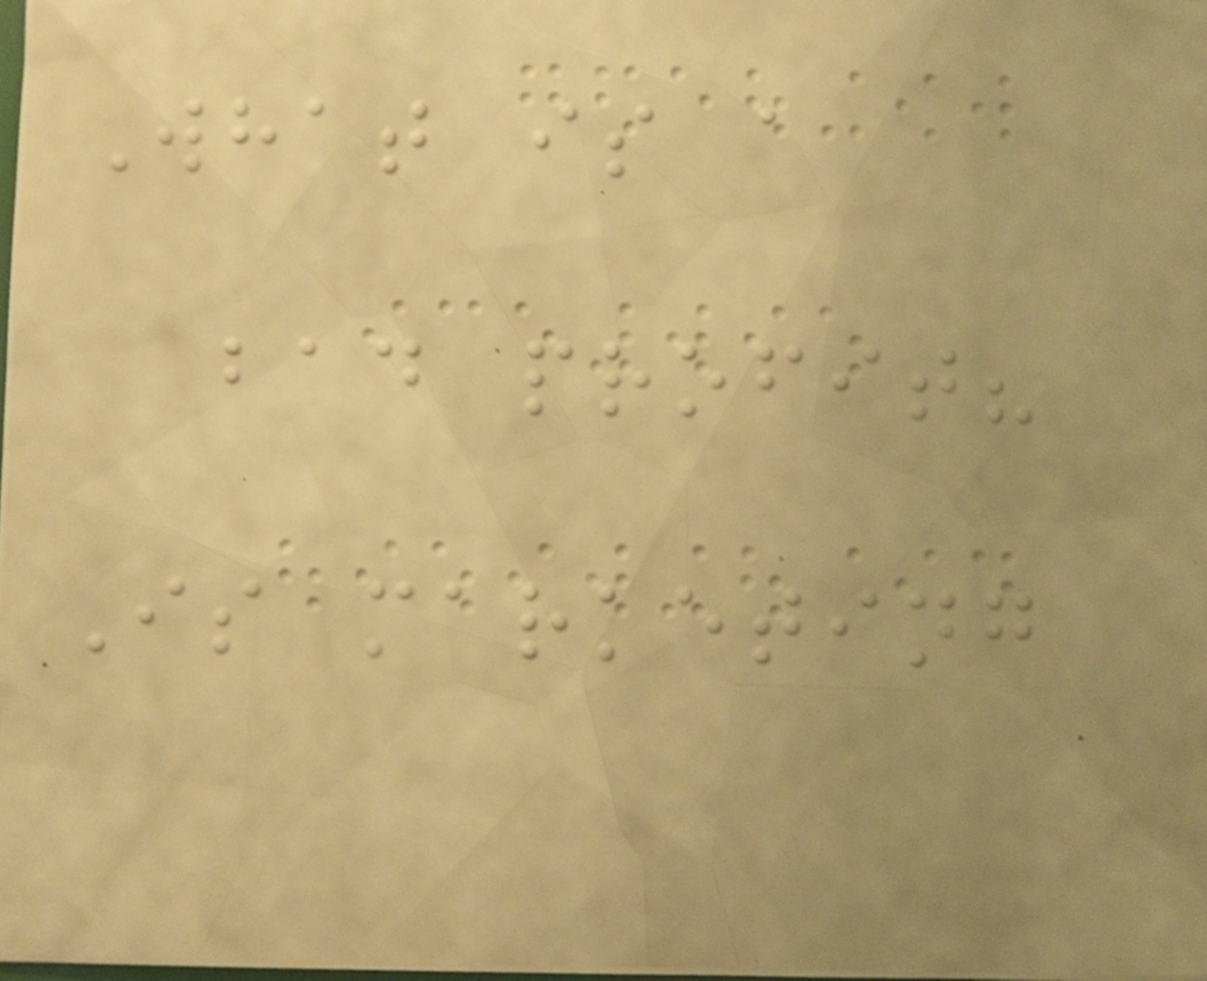What is a
bad profit?
Is marketing
